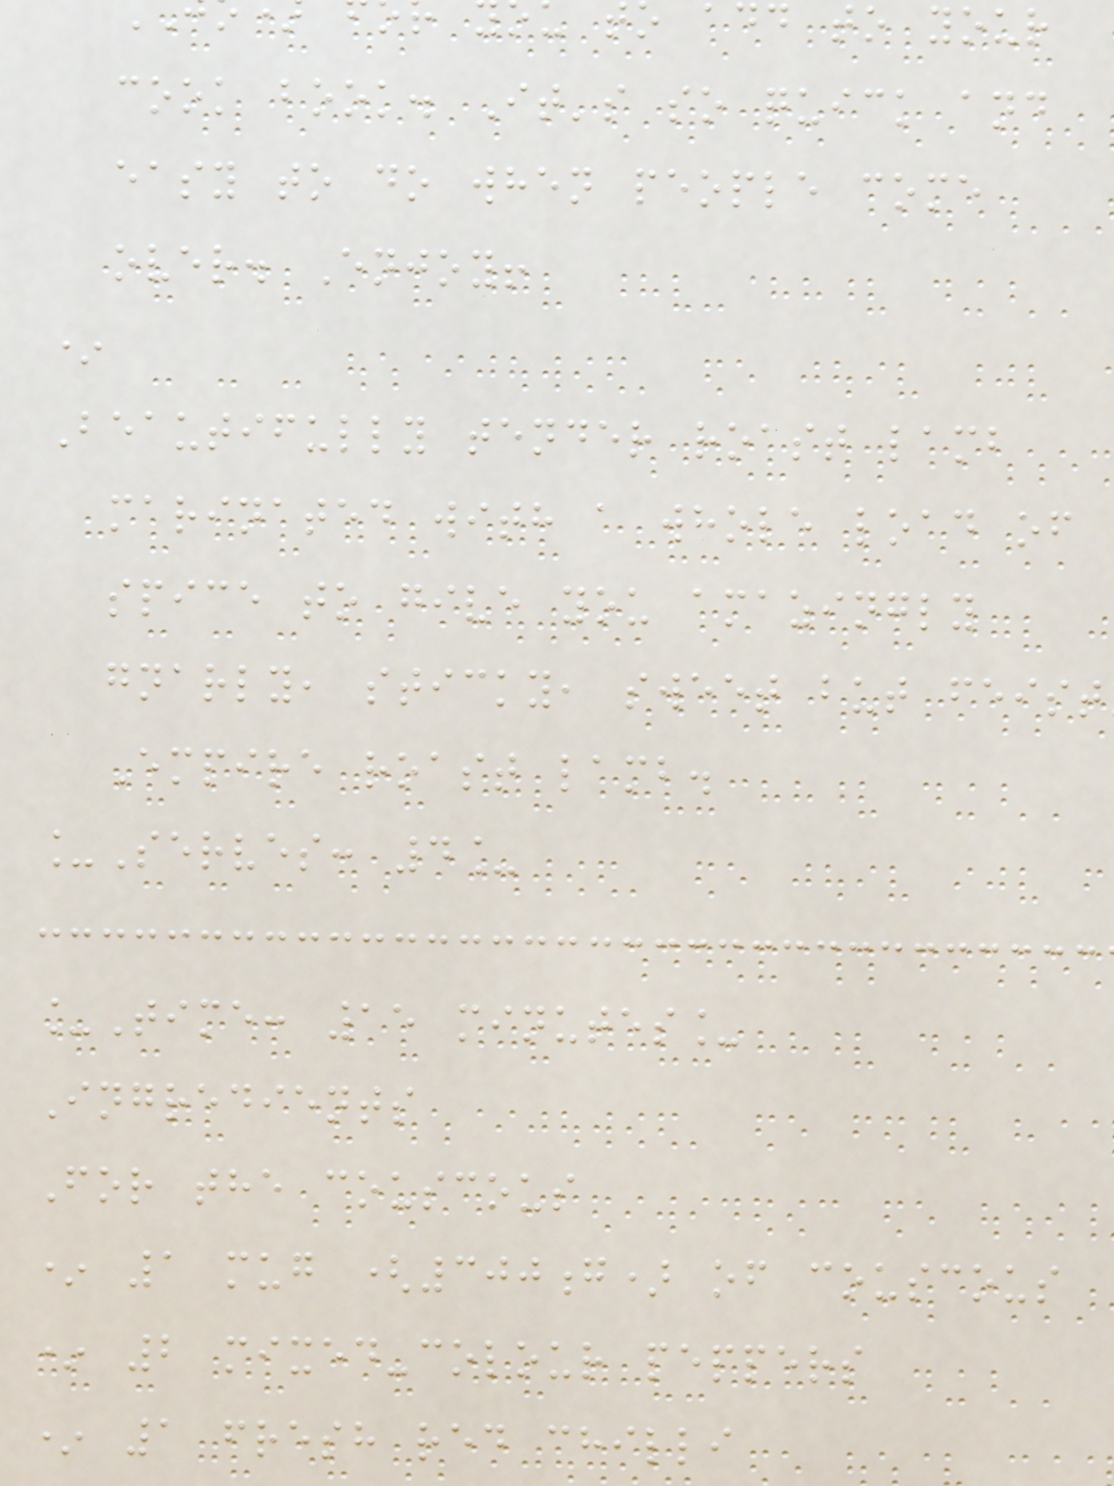add to your
cook book. It's so quick and
easy to do when people come
over. Enjoy!
*
Beautifully tender roast lamb
marinated with a whole load of
spice to give you amazingly
gnarly, sticky, sweet but feist
Empire roast lamb.
_Serves: 4_
_Time: 15 minutes_
Ingredients
For the couscous
* 1 mug (300g) of couscous
* 2 mixed-colour peppers
* 1 fresh red chilli
